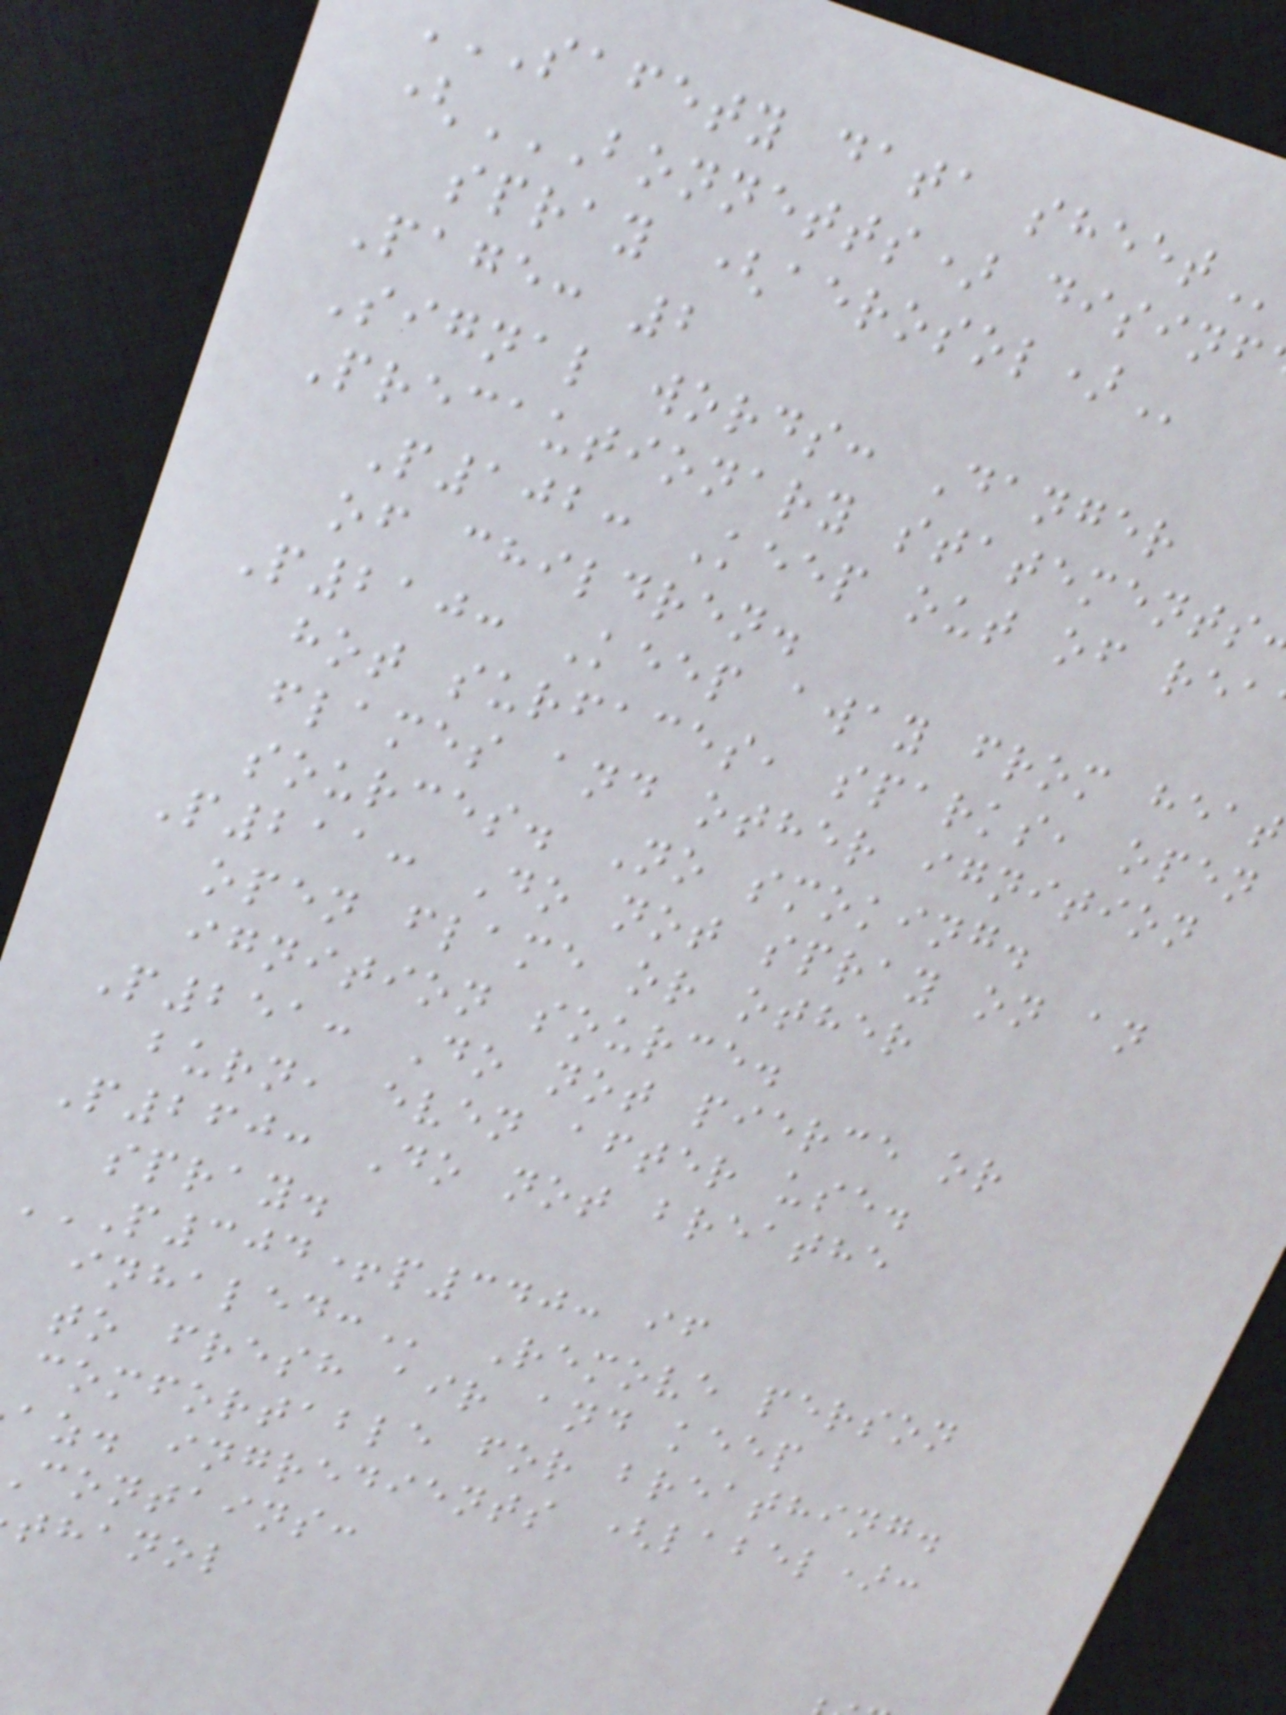SAFETY data
spray
Page: 2
Signal words: Danger
Precautionary statements
P102: Keep out of rea
of children.
P210: Keep away from heat
hot surfaces, sparks, open
flames and other ignition
sources. No smoking.
P211: Do not spray on an
open flame or other
ignition source.
P251: Do not pierce or
burn, even after use.
P260: Do not breathe
spray.
P304+P340: IF
Remove person
to fresh air and keep
comfortable for breathing.
az. ingredients (label):
contains:
thanol
